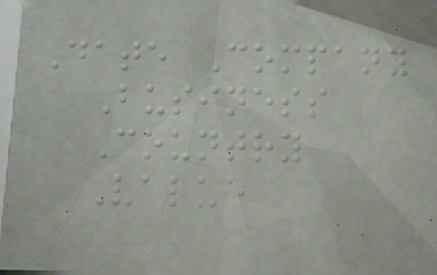Date Company
Business
Country
Value
